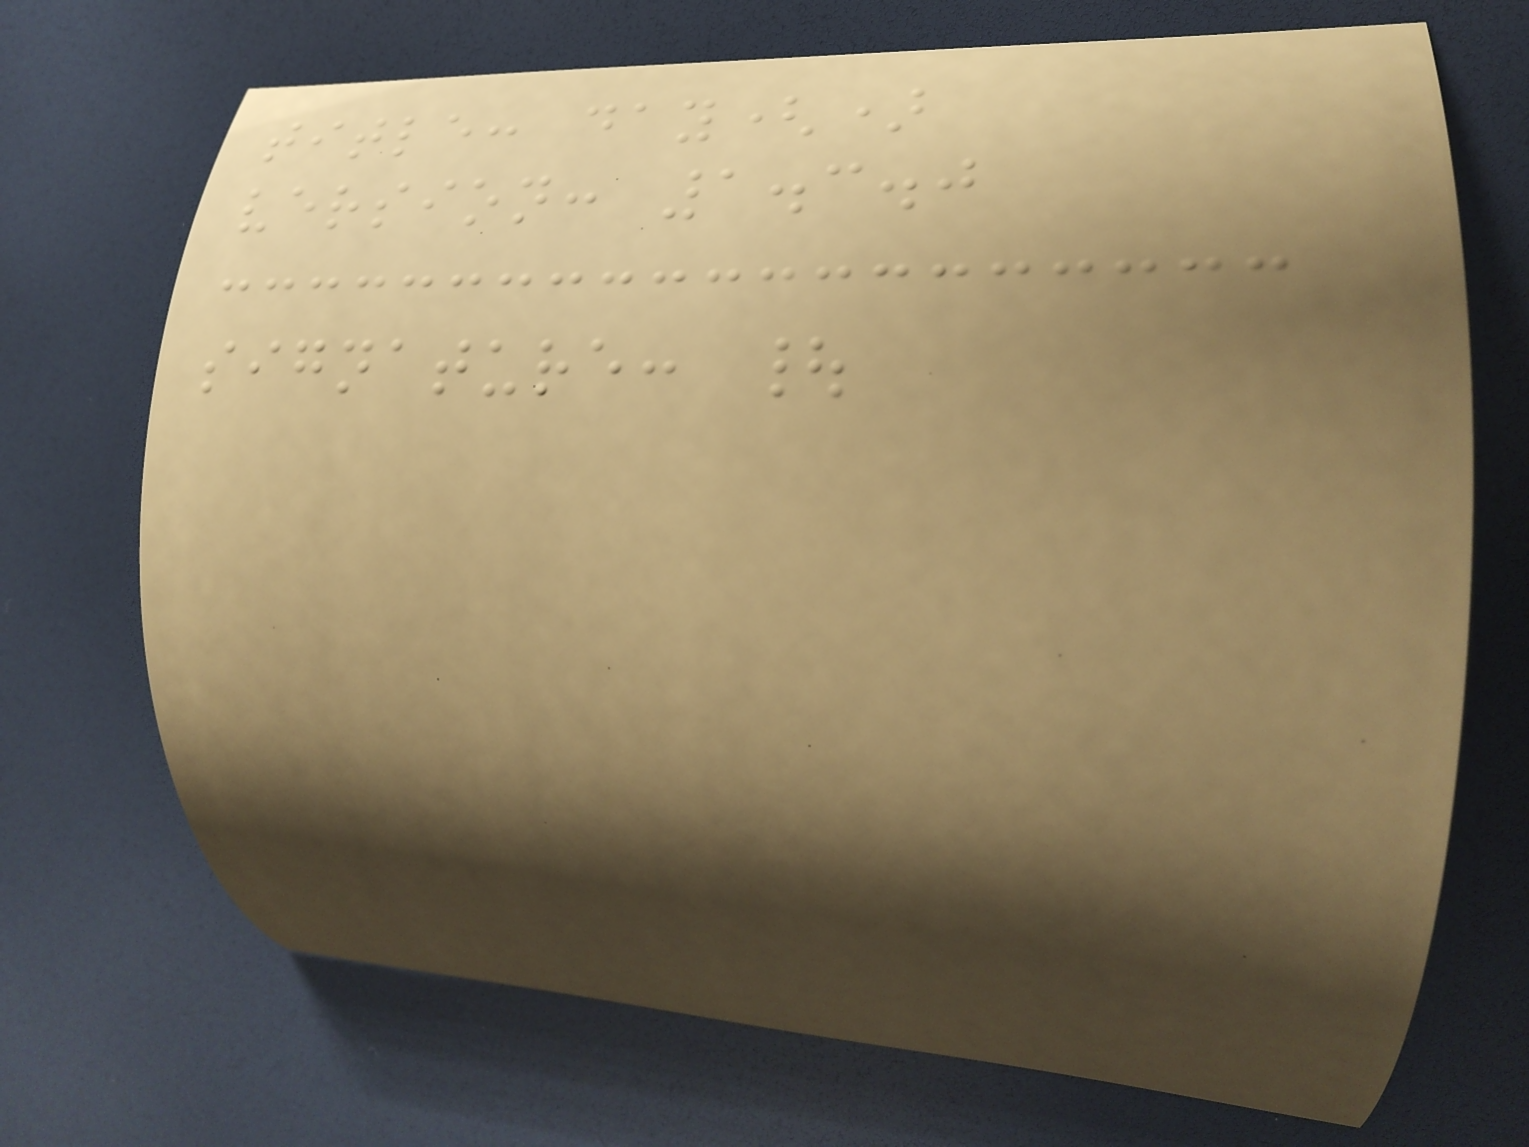title: day()
version: 1.3.0
signature: |
